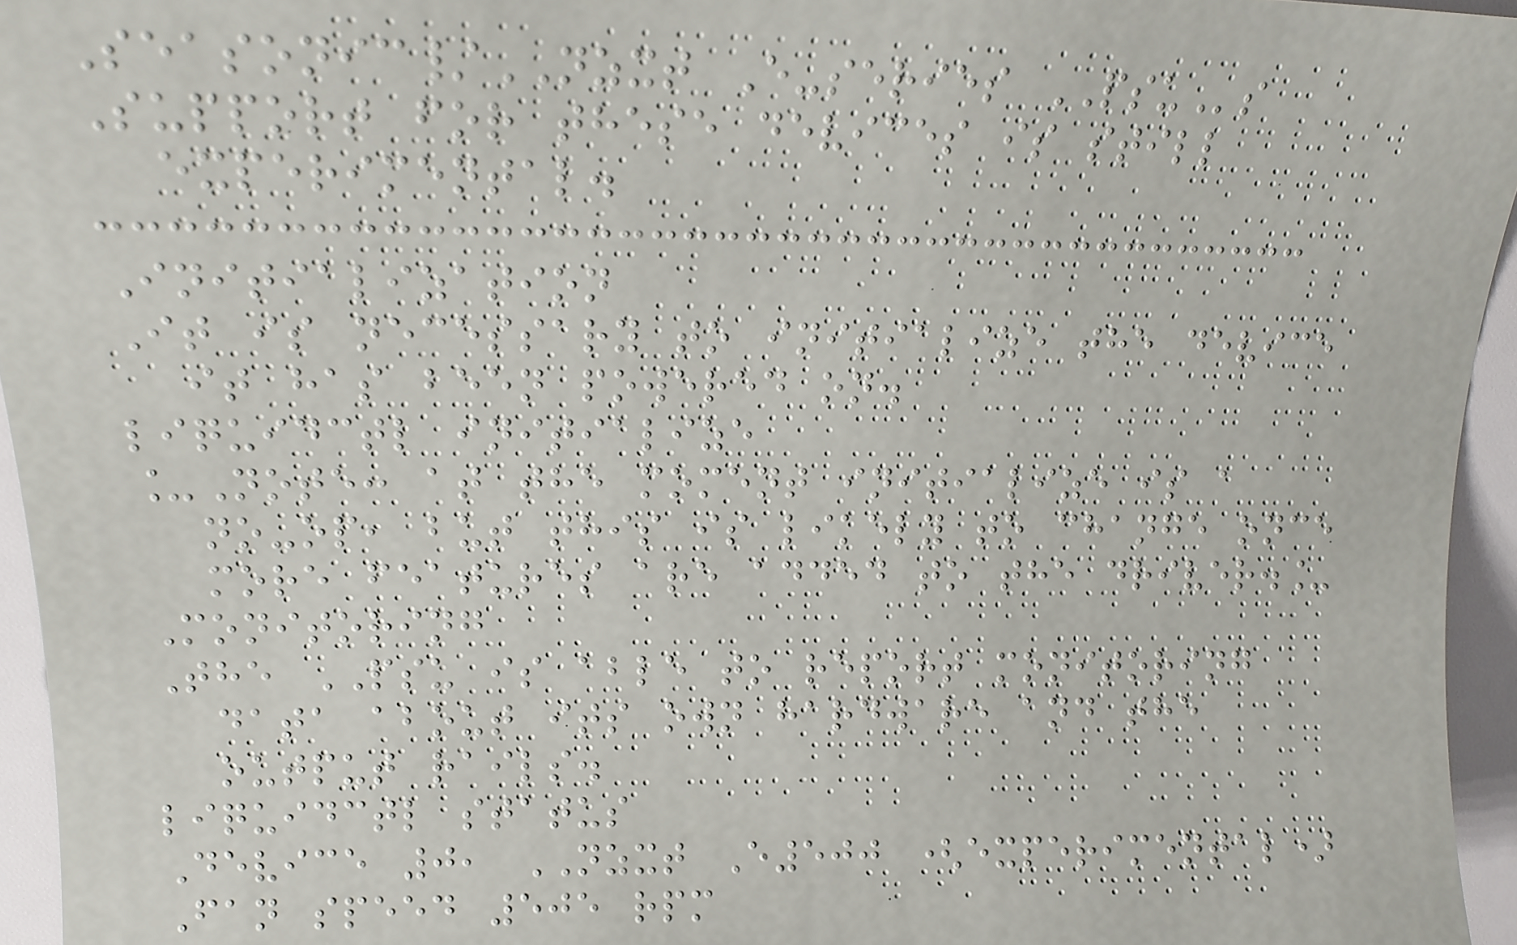Seasonic/NZXT E-series PSUs
Support for these devices is still
experimental.
Initialization
It is necessary to initialize the device
it has been powered on.
liquidctl initialize
_Note: at the moment initialize is a
no-op, but this is likely to change once
more features are added to the driver._
Monitoring
The PSU is able to report monitoring
data about its own hardware and the
output rails.
liquidctl status
Device 0, NZXT E500 (experimental)
Fan speed 505 rpm
